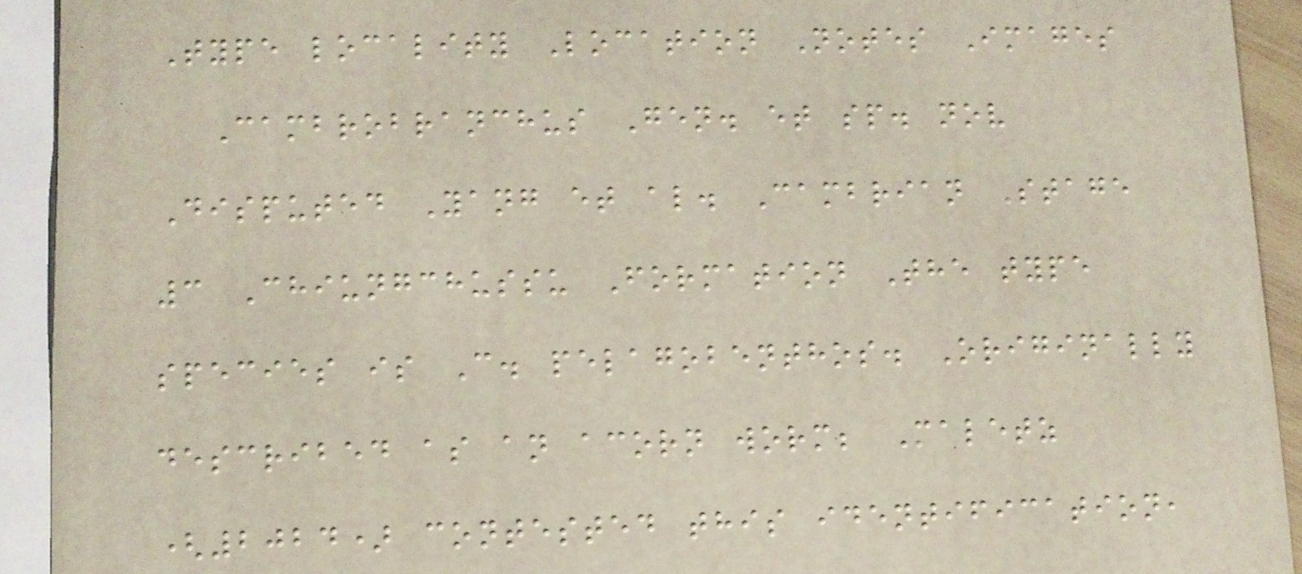Type locality Location Notes Images
Cambrobranchus Gen. et sp. nov
Disputed Yang et al. Cambrian Stage
3 Chiungchussu Formation The type
species is C. pelagobenthos. Originally
described as an acorn worm; Maletz
(2024) contested this identification,
